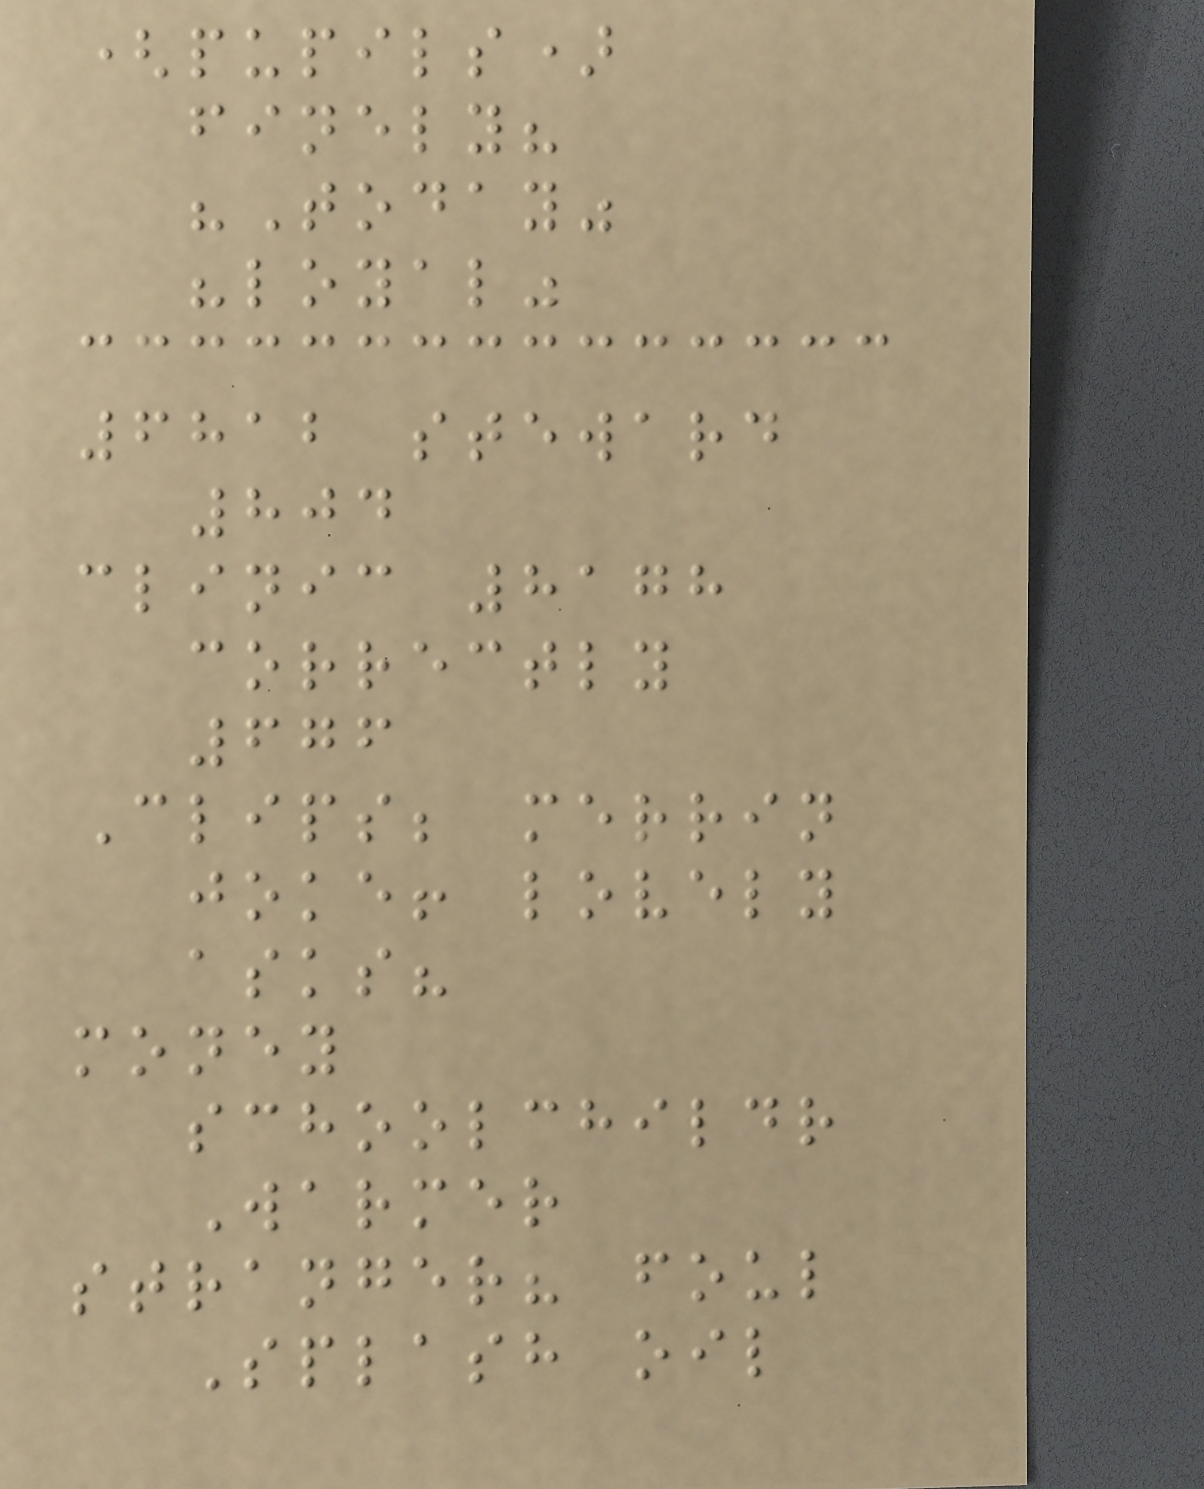(pupils)
finely?
"Today"
"loyal"
6812 steward
804
clinic 8178
correctly
676
Clips; merrin
joke! lovely
asks?
money
schoolchildr
Warmer
stranger? foul
Splash oil
